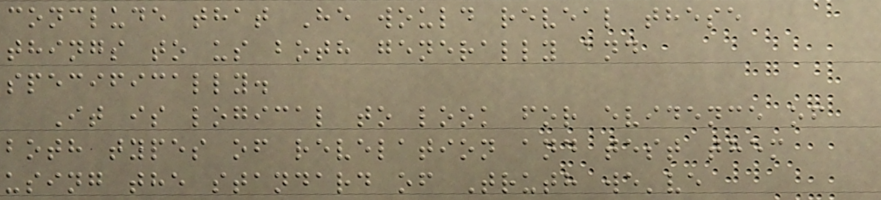conclude that He would reveal these
things to us both generally and
specifically.
It is logical to look for evidence of
both types of revelation and test them
using the standard of Truth we've
